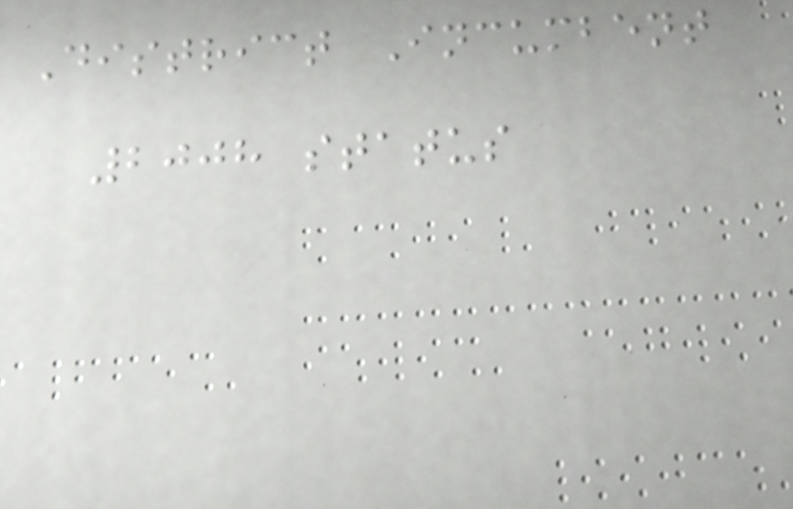District Incumbent
2008 status
